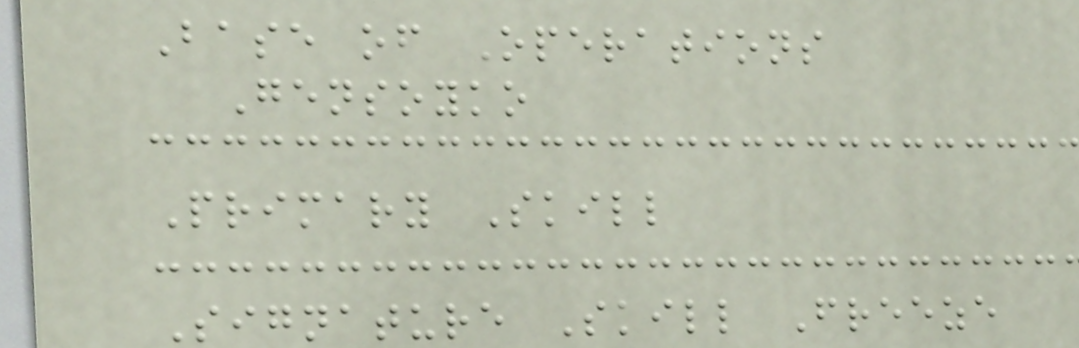Base of Operations
Gensoyko
Primary Skill
Signature Skill Freeze
